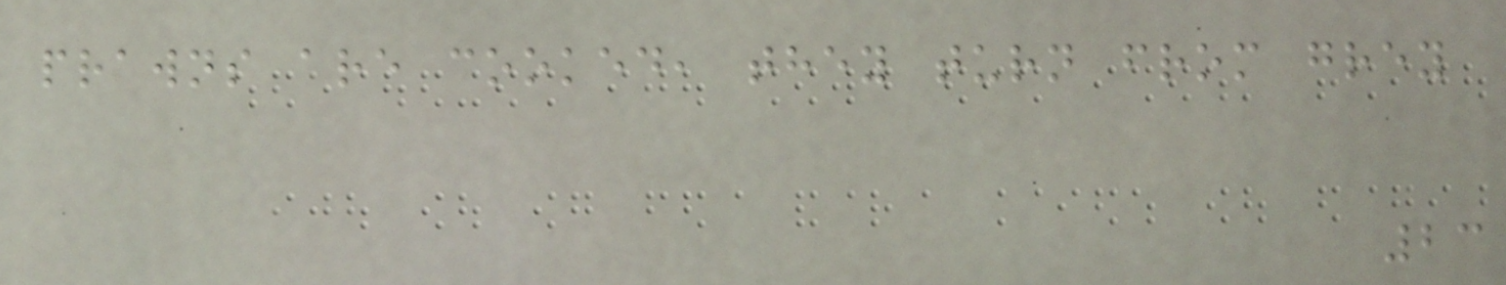prawns are cooked, they turn from grey
23
